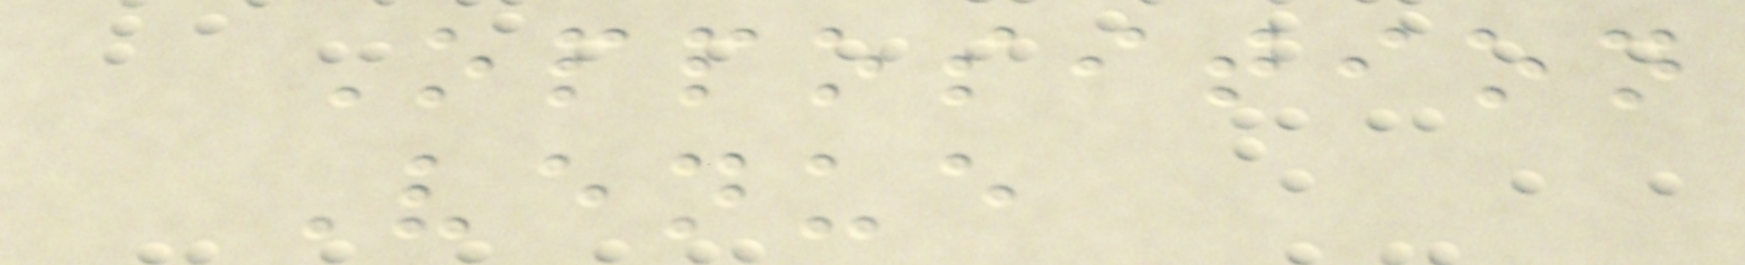Opposition
Venue
